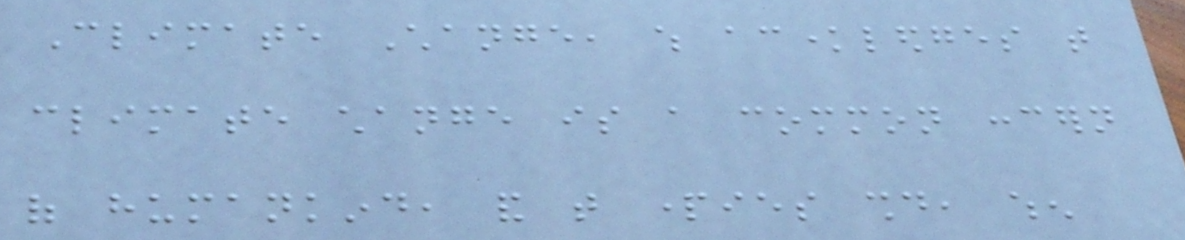Climate Change, which acknowledges that
climate change is a common concern
of humankind, and that parties should, when
